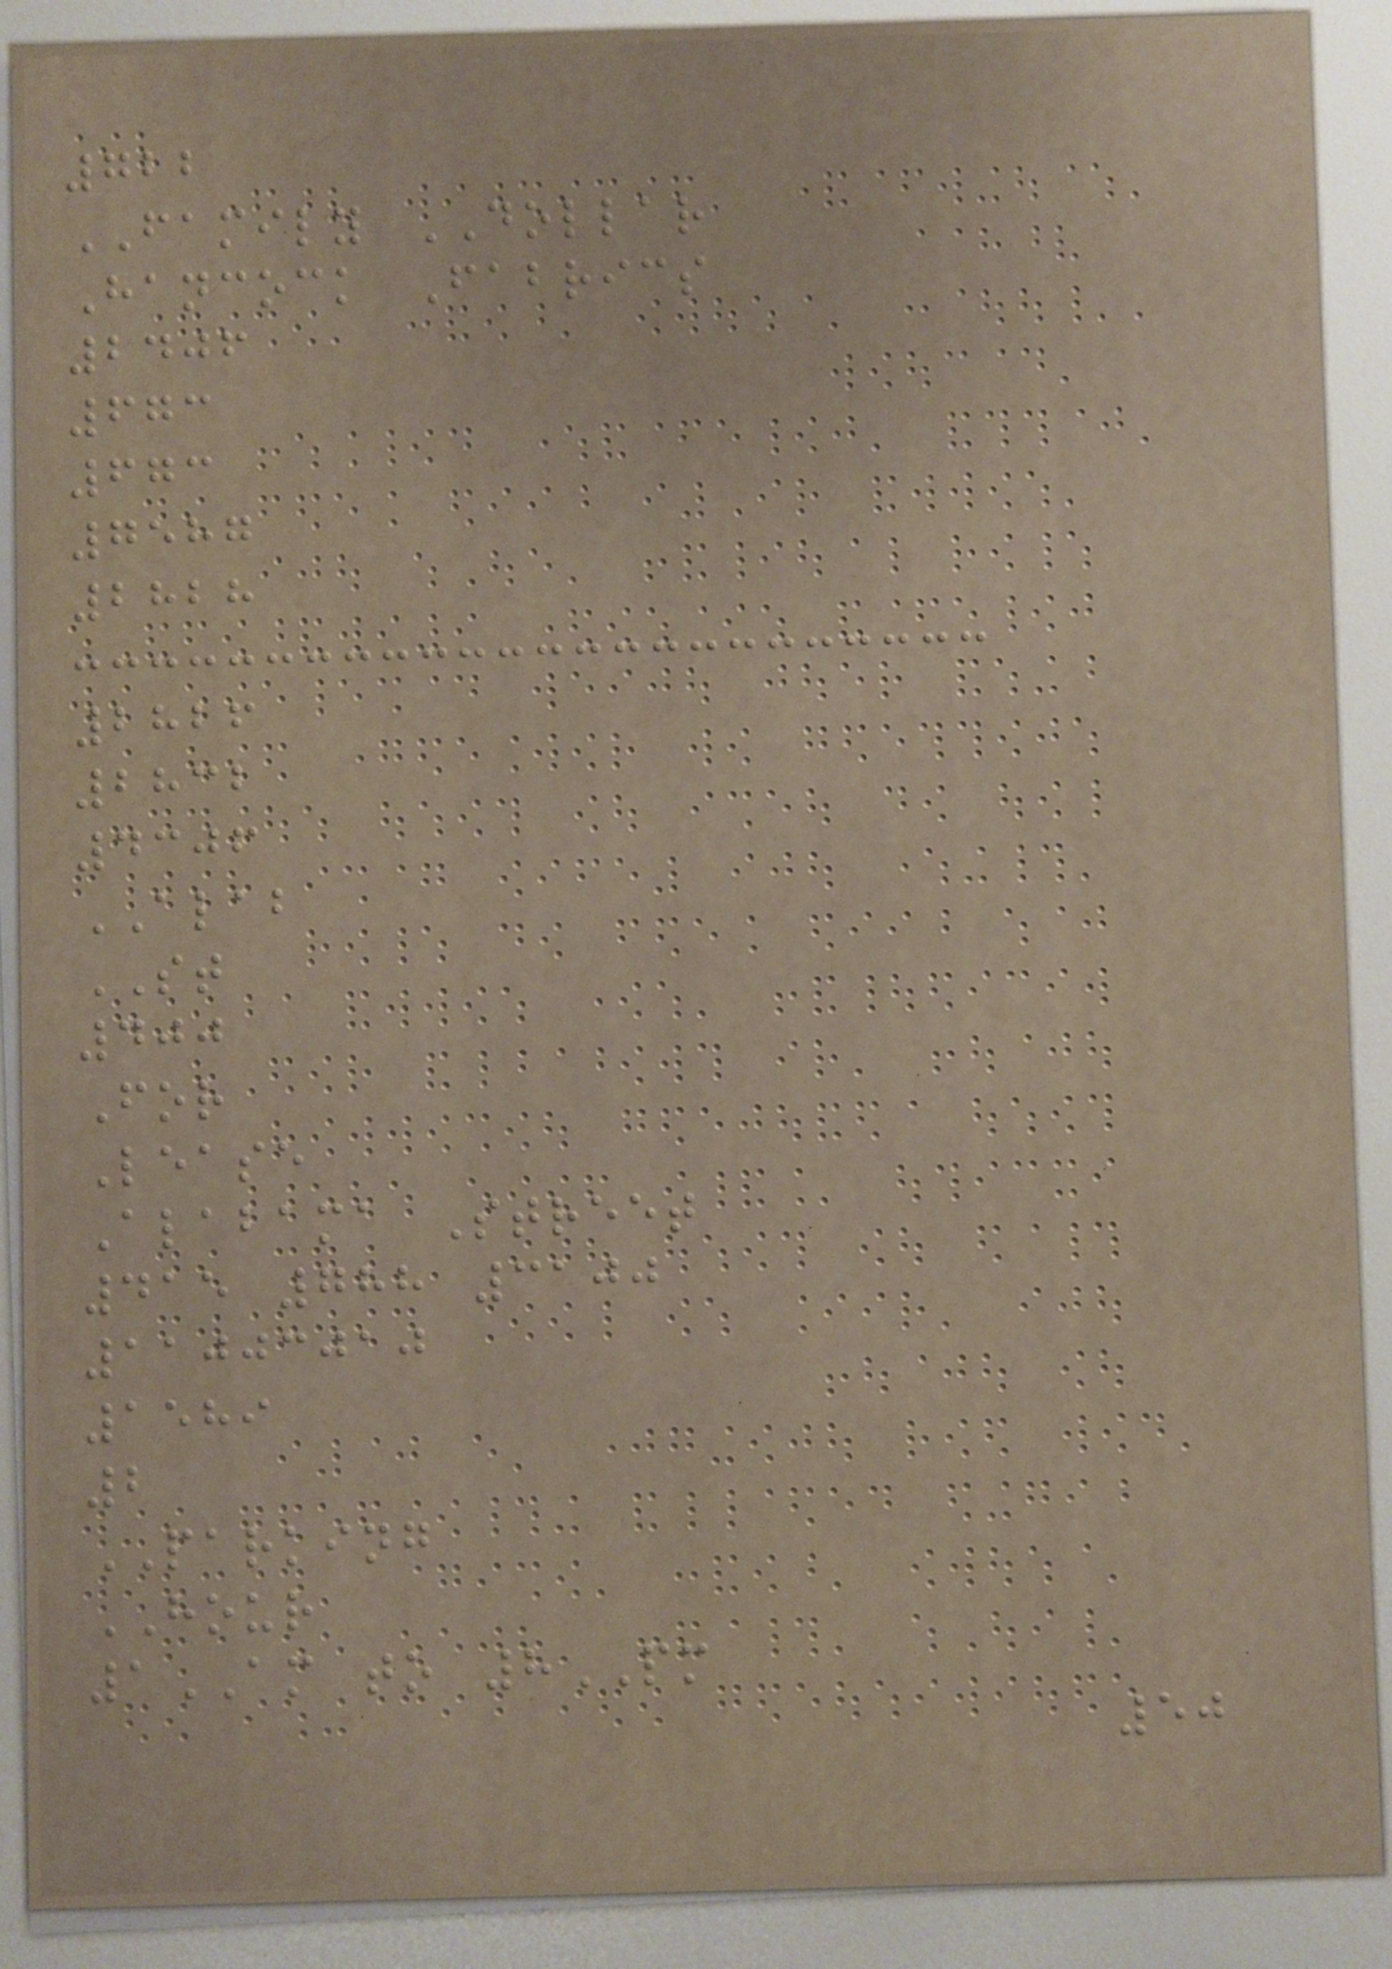722
FAMILY DOLLAR
Hancock Fabrics
2406
673
673
7587
2828
2826
2832
4306
ALAB
ST
400
For
Lease
Alabama Street
415 788 3100
11003010
1589
2
PARKING
HOUR
1AM to 8PM
50
